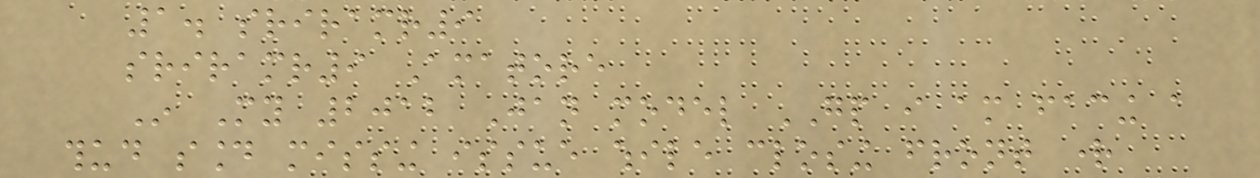1. sriramr9
sriramr9 Amatore
In My 2012 Jan model GP i am facing a
thud sound missing issue while closing front right
